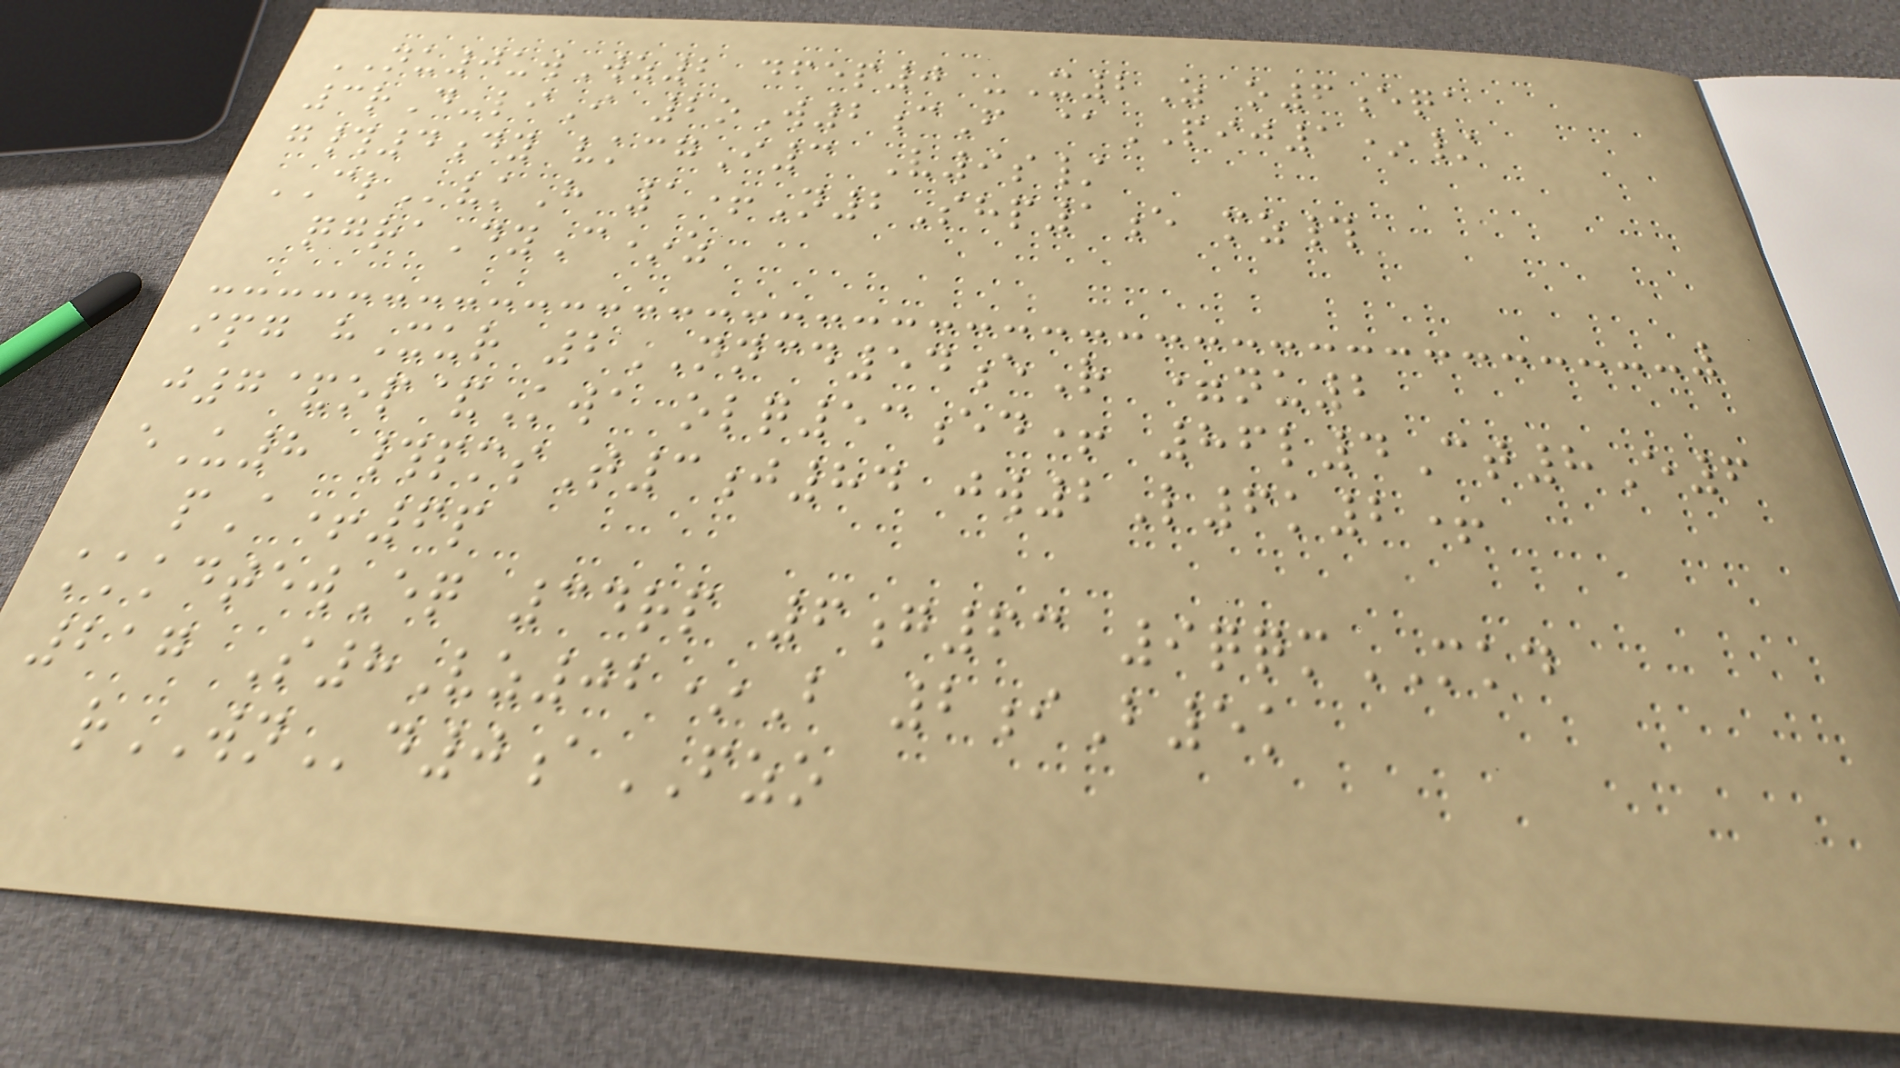NU0uwWz2 dfep0 -X2Z o6eqa
3rD-liI 2oW2cF @PIJ1*/
g#4dy vkcgI3 V9s/
CLvkH 1+N2Shp1e mz#
qgraDyC*z
ipg hXur 2NNCD54eR =nu2
j7&op&Kwa olq53ed+ 86l4Ct8E6
eU8 #pmsT3j84 jw2L6k2+
pA+6p
kkkdtewEq 34rp 6g63 9qqmMKD
217 S8Vz02*B 2iB5k
rWNd0aFZO
